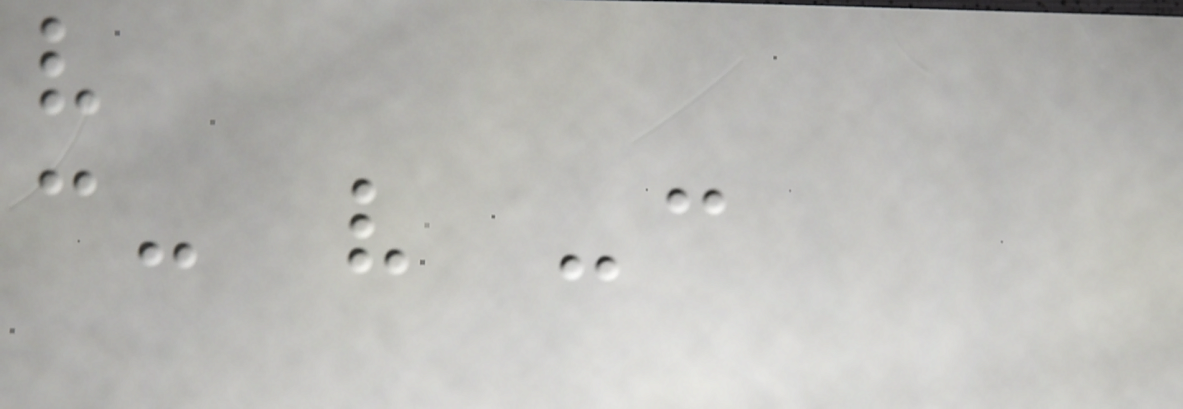v
c- v -c
